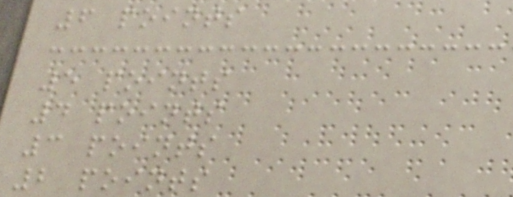6 points
5 points
4 points
3 points
2 points
